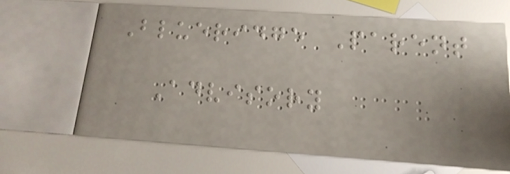Blueridge Parent
Advisory
